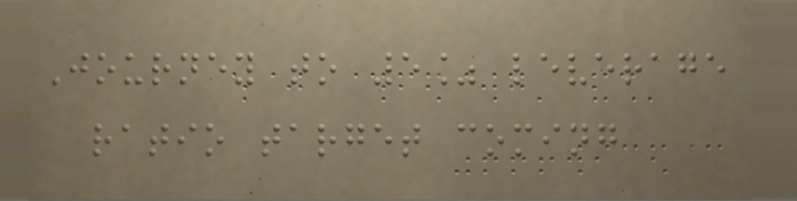Journey to 5% leverage
ratio target coming
